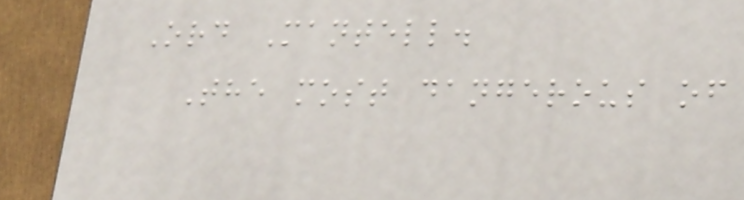Ord Mantell.
The most dangerous of
